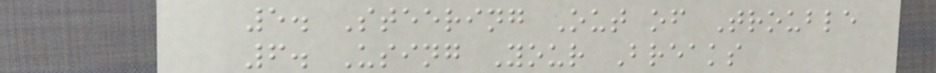5. Steering Out of Trouble
6. Using Your Breaks
